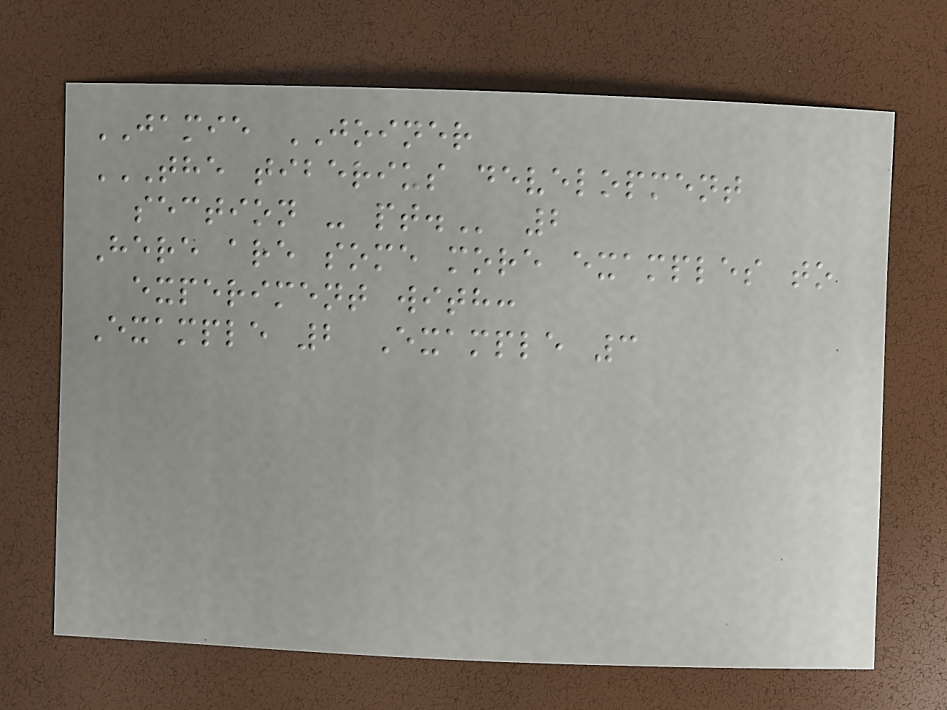JAMIE JOINER
THE TIBERIUS DEVELOPMENT
SECTION - PT. 2
Here are some more examples to
experiment with:
Example 2 Example 3
